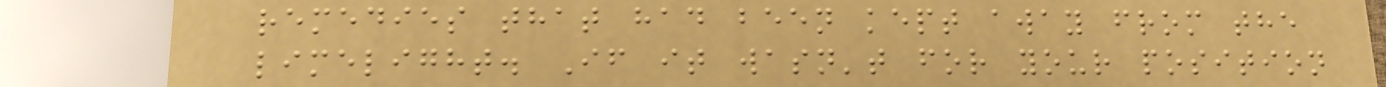remedies that had been kept away from the
limelight. If it wasn't for your position
